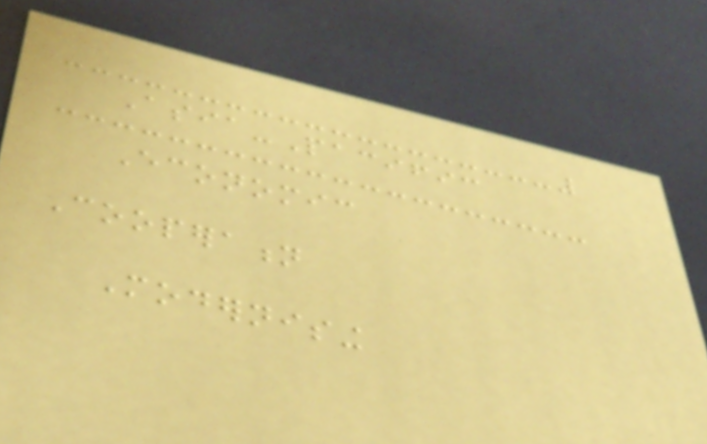Asia-Pacific
Economic
Cooperation
Modernising
